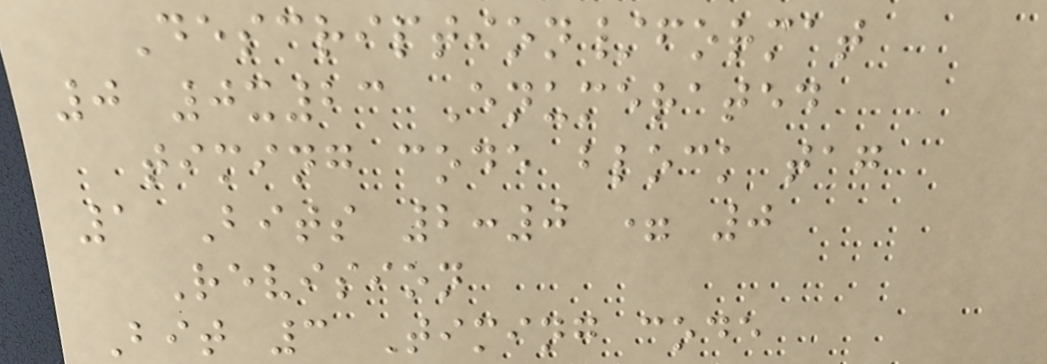Description/format
0 0x23 Enumerated
timing code block tag
1 Bits 2:0 = 0
Revision
Bit 3 Timing code
